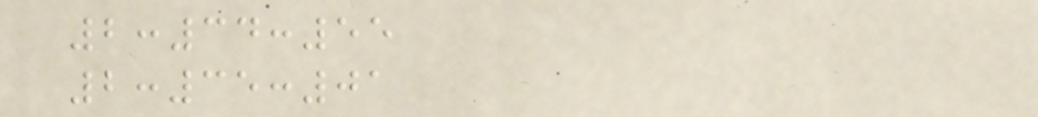2:34:55
2:35:01
